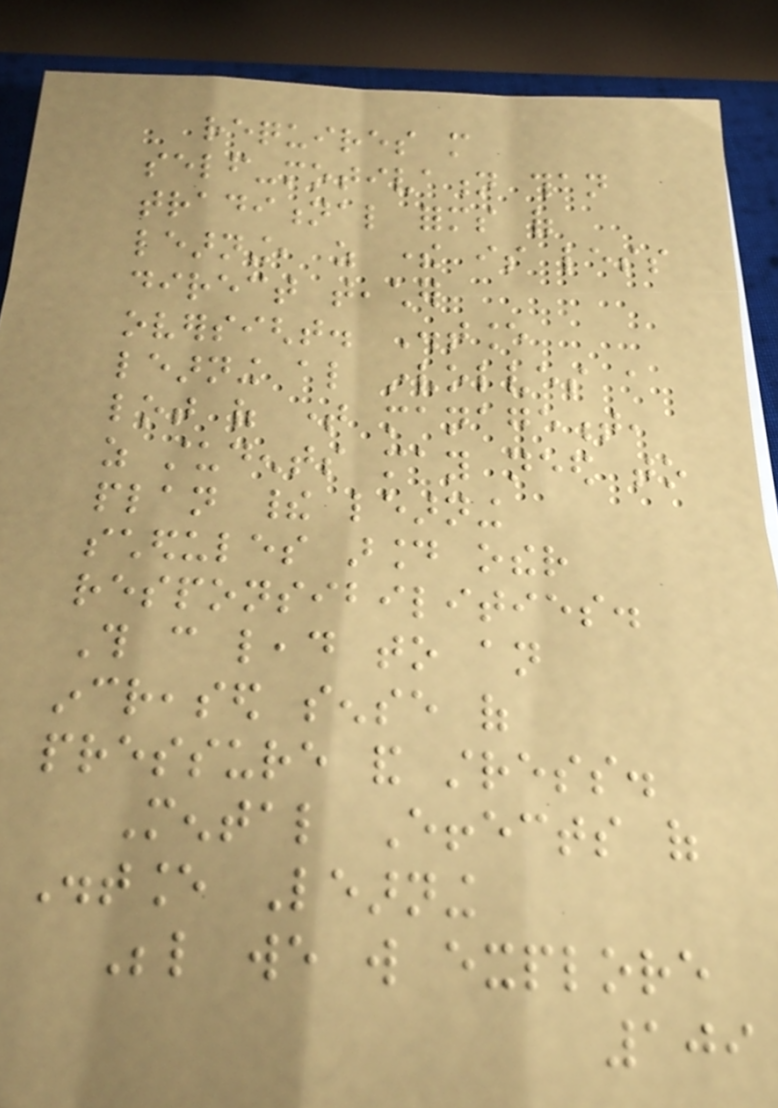requires more
self-motivation than
traditional forms of
learning, as there is less
direct teacher
oversight. Distance
learning also involves a
lot of time management,
as students may need to
plan their learning
schedules around other
responsibilities.
This can lead to an
increased sense of
pressure and stress.
Mental Effects of
Distance Learning
Below we will explore
109
